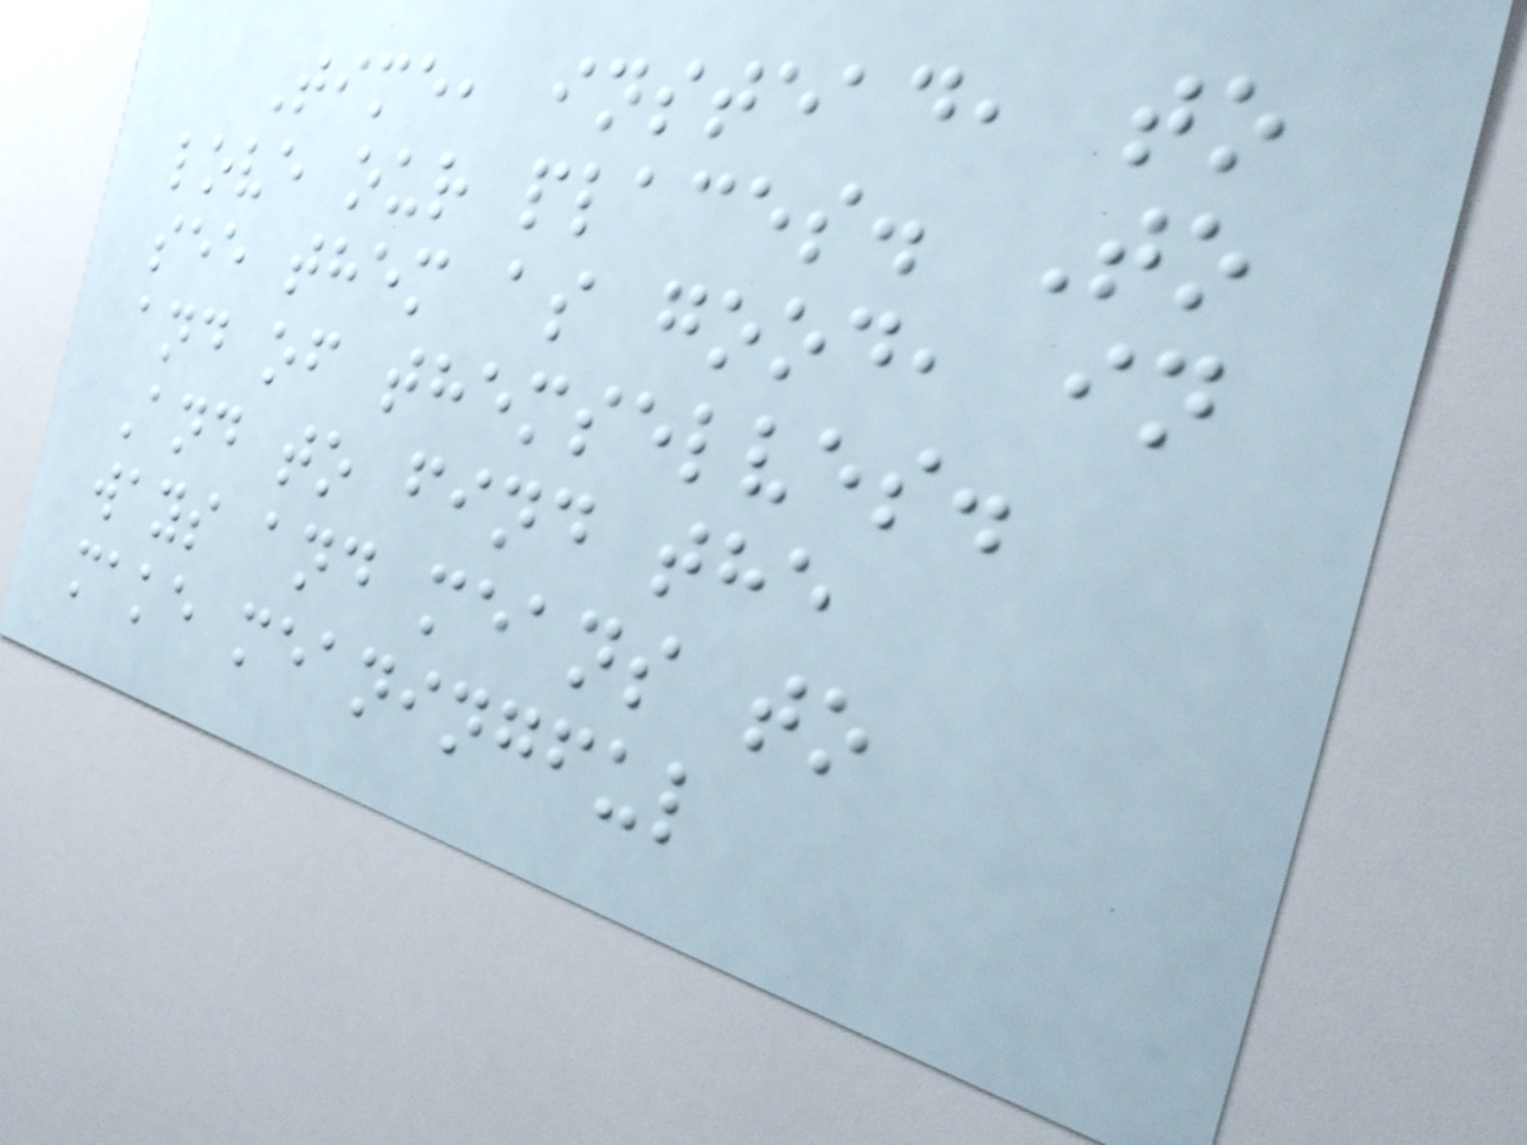Time, instead, to
love our places. To
see them as good, in
and of themselves.
And to find the
ways and means to
make meaningful
